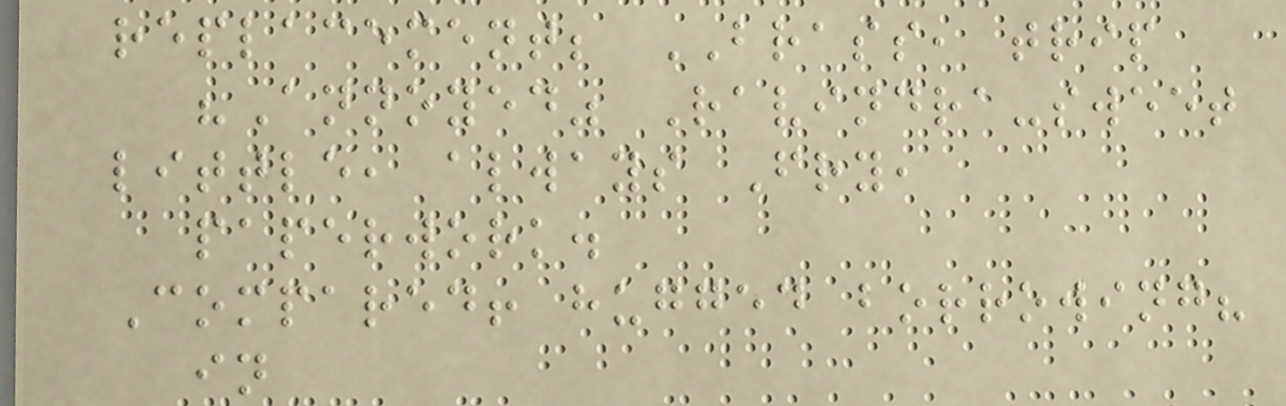replacement; BRASS, trip
"Annoyed" Ravindra-sweet
little, always Fry,
paperwork.
Compared! hugged borrowing?
in
